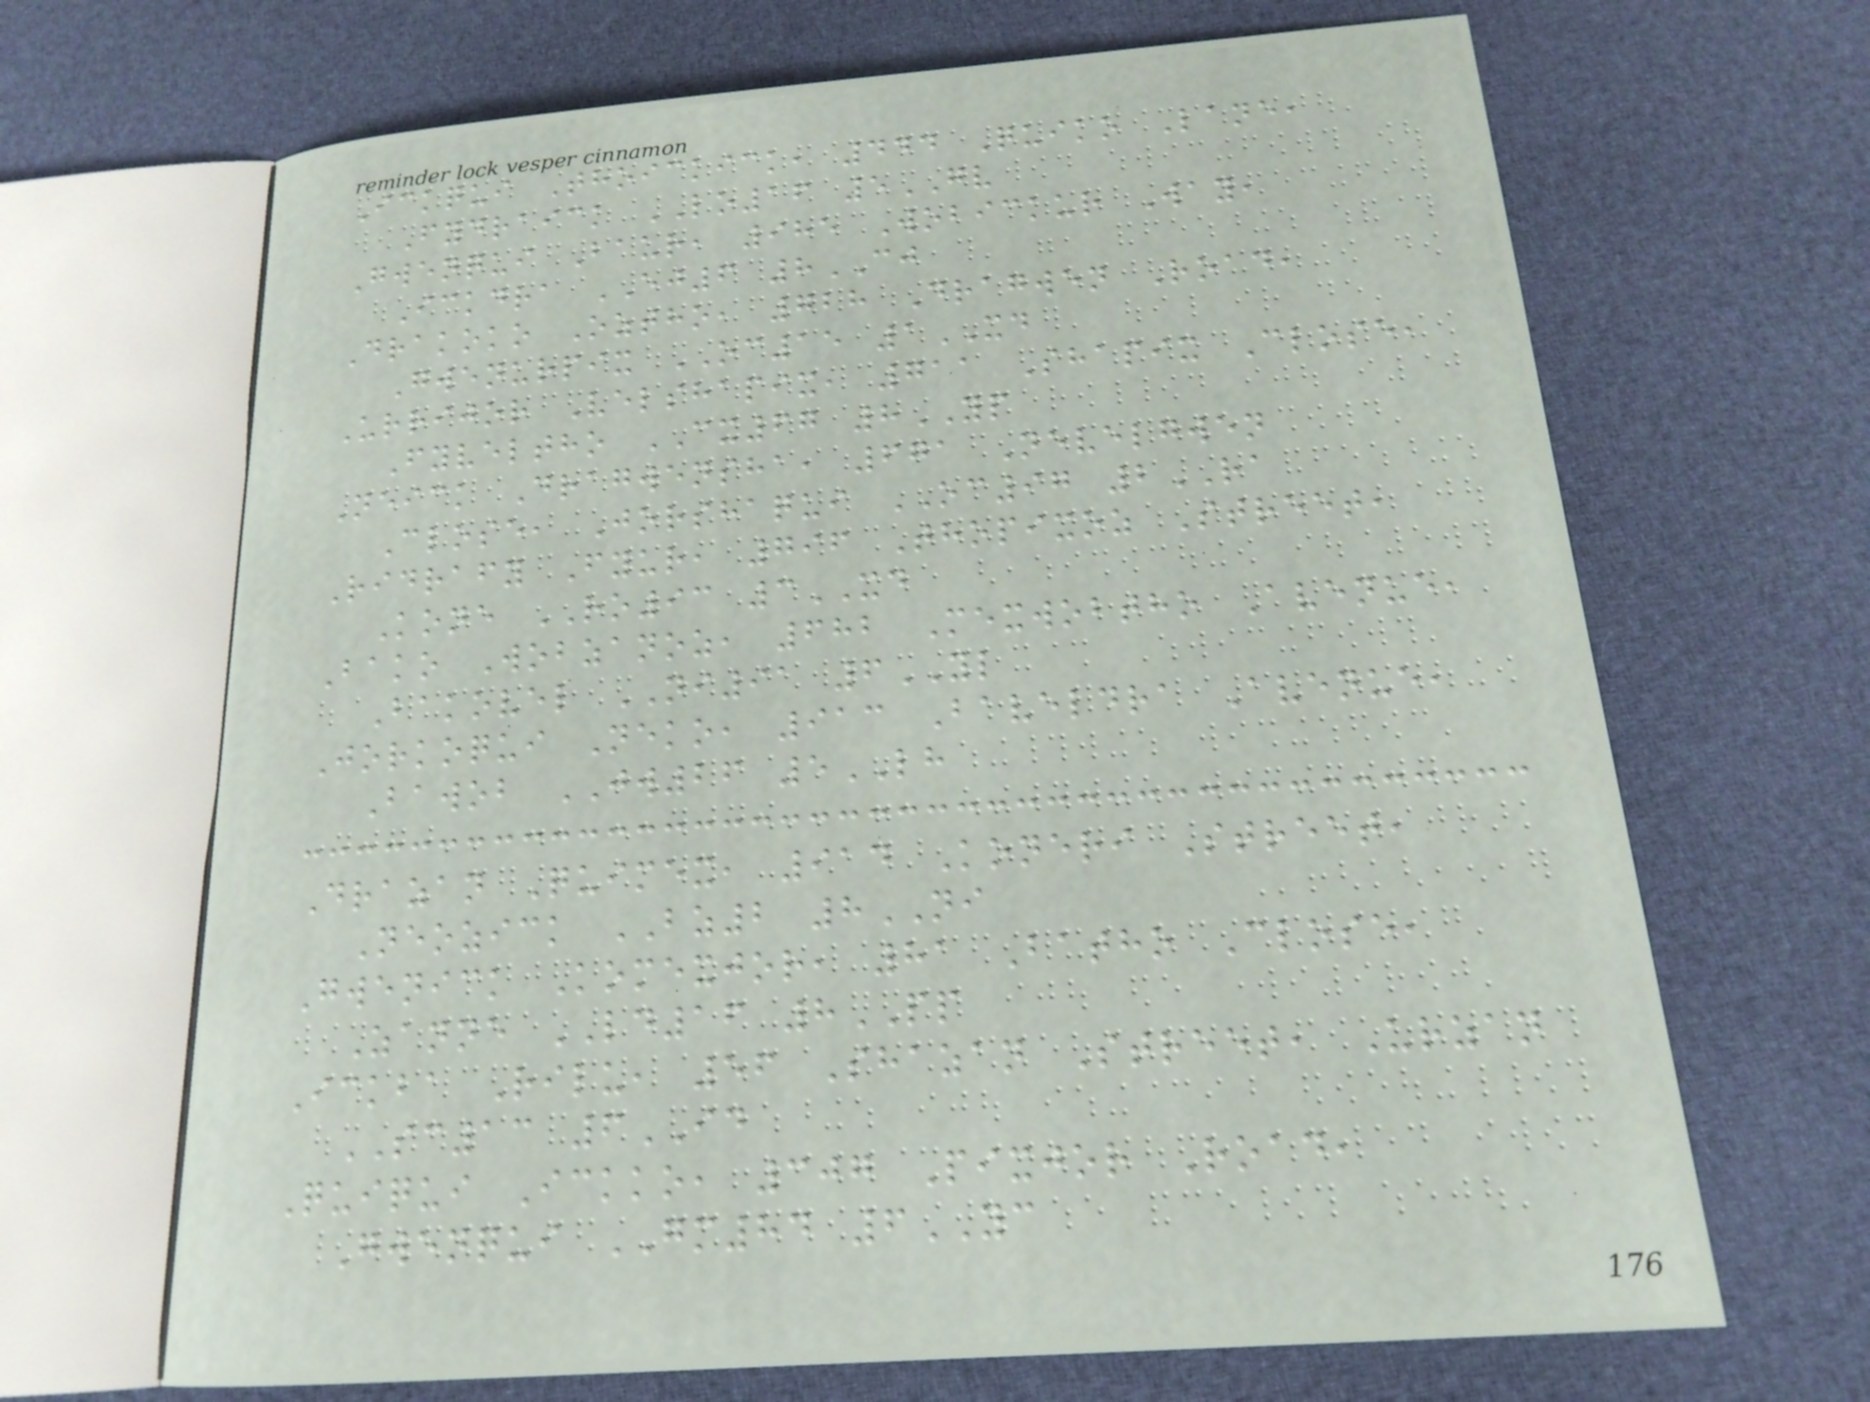Ickqui Thoickick, 444 Quiko Lane,
Fydraick LO16 5GV
Gwenqui Baur, 985 Wobickur Way,
Ickdra EJ6 8CJ
Drakoko Oztho, 728 Dragwen Road,
Gwenurpix OC15 1XD
Urrijor Velshapix, 711 Shapix Close,
Fyveltho CX67 8YP
Neick Dragwensha, 671 Nevelgwen
Close, Jorshaqui OC97 2RA
Ridrafy Fyur, 796 Thopixoz Street,
Kone RO93 3XD
Bako Wobzanoz, 682 Mexwobtho Avenue,
Bakovel NI91 6YL
Jorkoqui Neko, 913 Baveldra Avenue,
Bawob JW26 5LH
Drazan Quimex, 914 Koneri Street,
Neozick BZ2 8NI
Gwenick Komexjor, 81 Batho Close,
Zanne LD16 8PP
Ickba Rilu, 56 Shazan Street, Urzan
SC13 6ID
Quiqui Ickko, 307 Pixjor Road,
Gwenqui GM84 6YC
